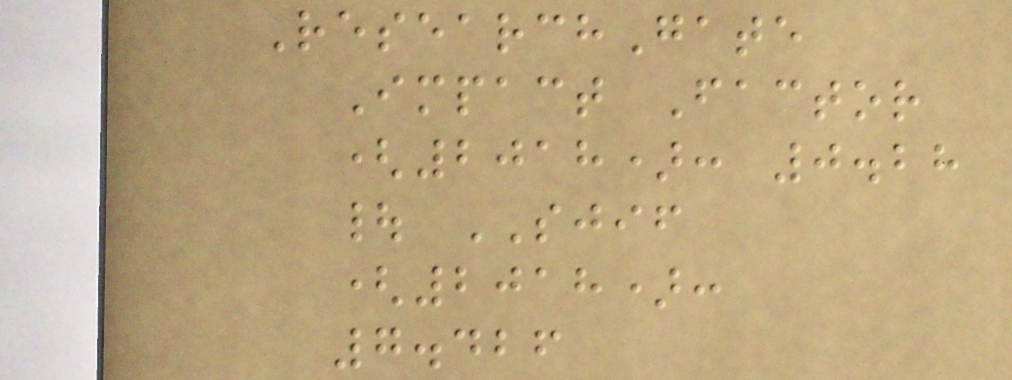ResearchGate
Impact Factor
(2018): 0.28
| SJIF
(2018):
7.426
